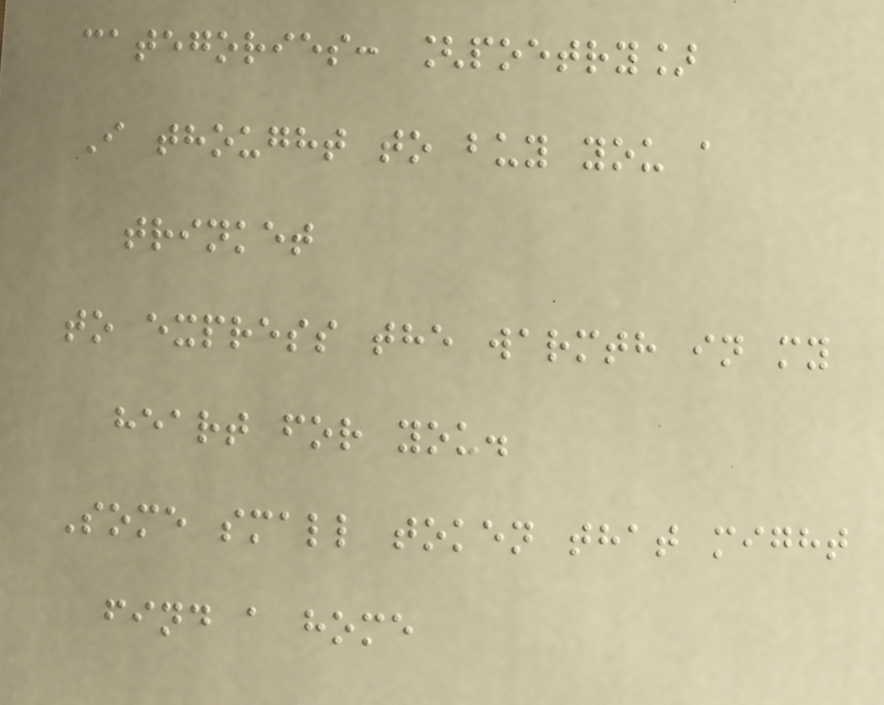categories: [poetry]
I thought to buy you a
trinket
to express the warmth in my
heart for you.
Some small token that might
find a home
